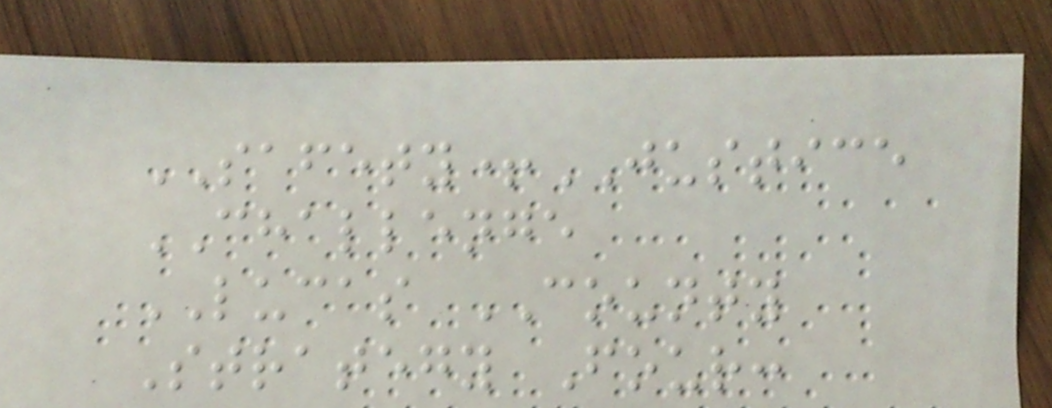SAFETY+JUSTICE
CHALLENGE
LUCAS COUNTY
Strategy Four:
